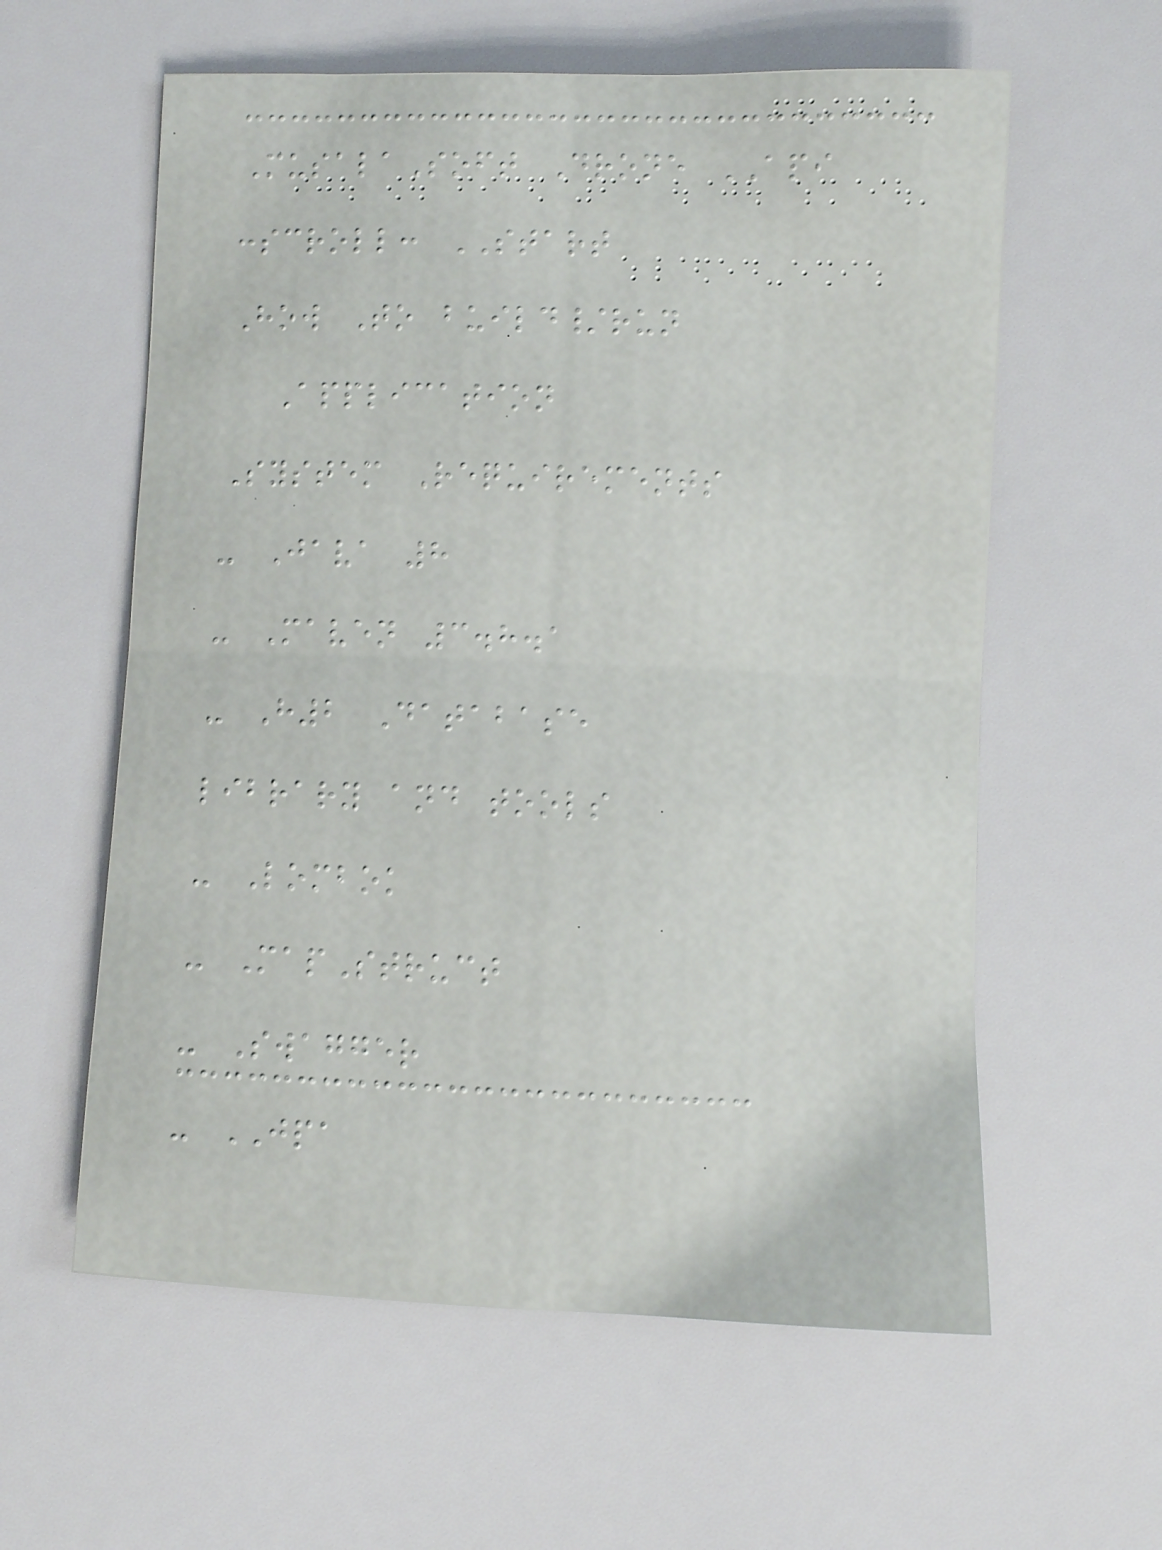MusalaSoft Drone API
:scroll: START
How To build/run
Application
System Requirements
- Java 8
- Maven 3.8.1
- H2 Database
library and tools
- Lombok
- MapStruct
- Swagger
- JPA
